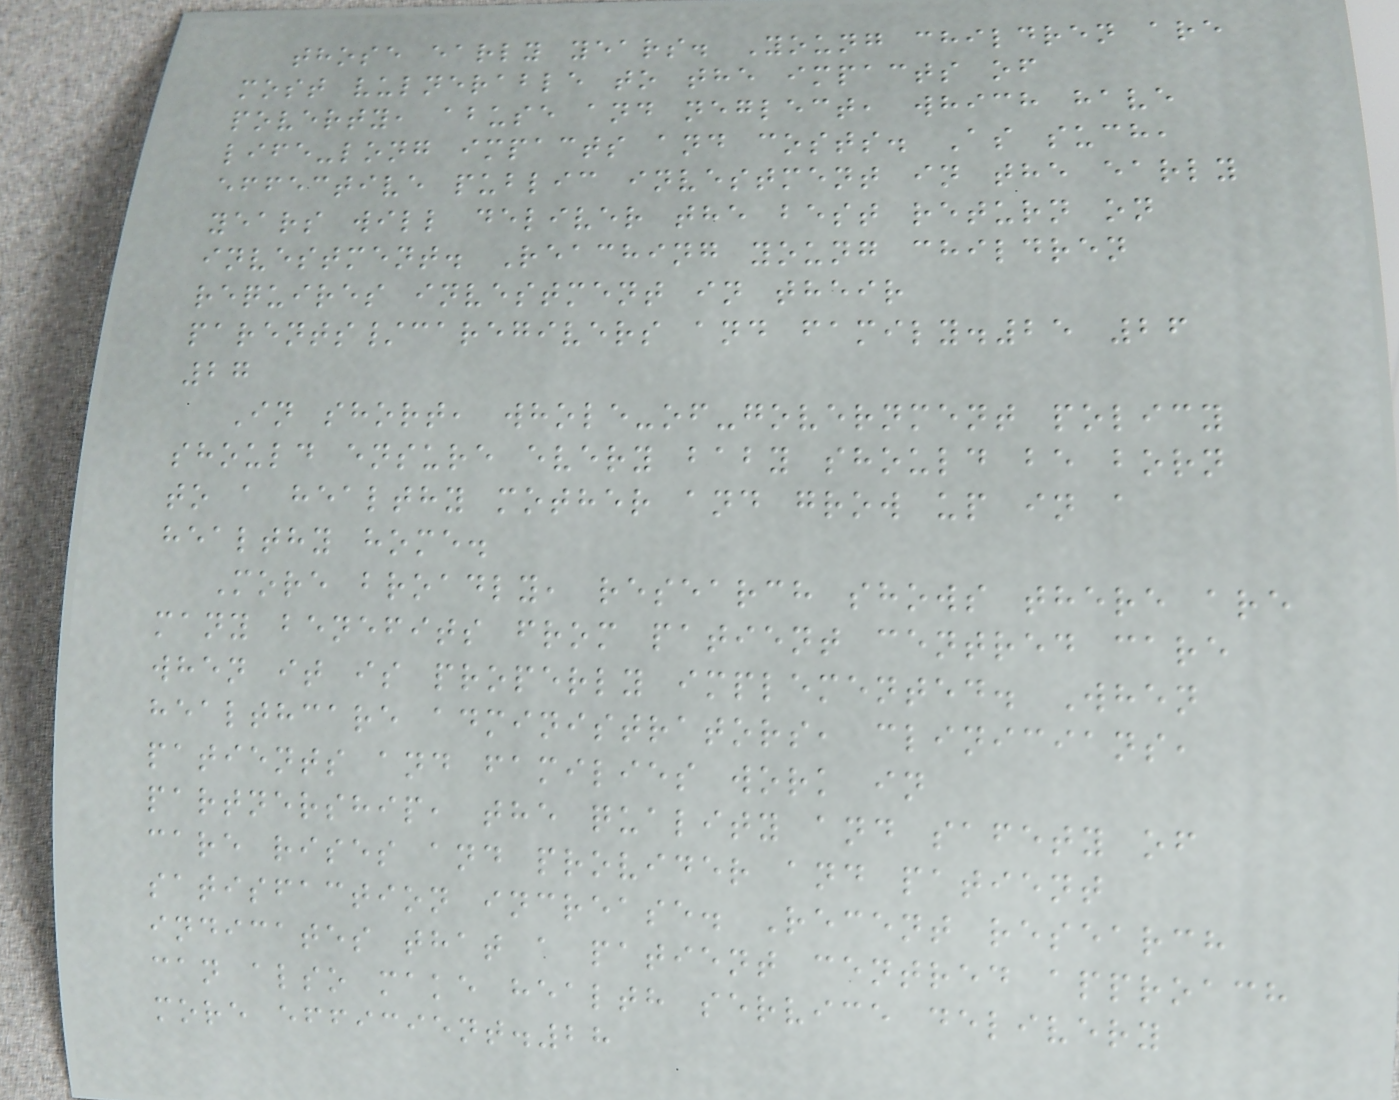those early years. Young children are
most vulnerable to the impacts of
poverty, abuse and neglect, which have
life-long impacts and costs. As such,
effective public investment in the early
years will deliver the best return on
investment. Reaching young children
requires investment in their
parents/caregivers and family.25 26
27
In short, whole-of-government policy
should ensure every baby should be born
to a healthy mother and grow up in a
healthy home.
More broadly, research shows there are
many benefits from patient centred care
when it is properly implemented. When
healthcare administrators, clinicians,
patients and families work in
partnership, the quality and safety of
care rises and provider and patient
satisfaction increase. Recent research
indicates that a patient centred approach
can also make health service delivery
more efficient.28
